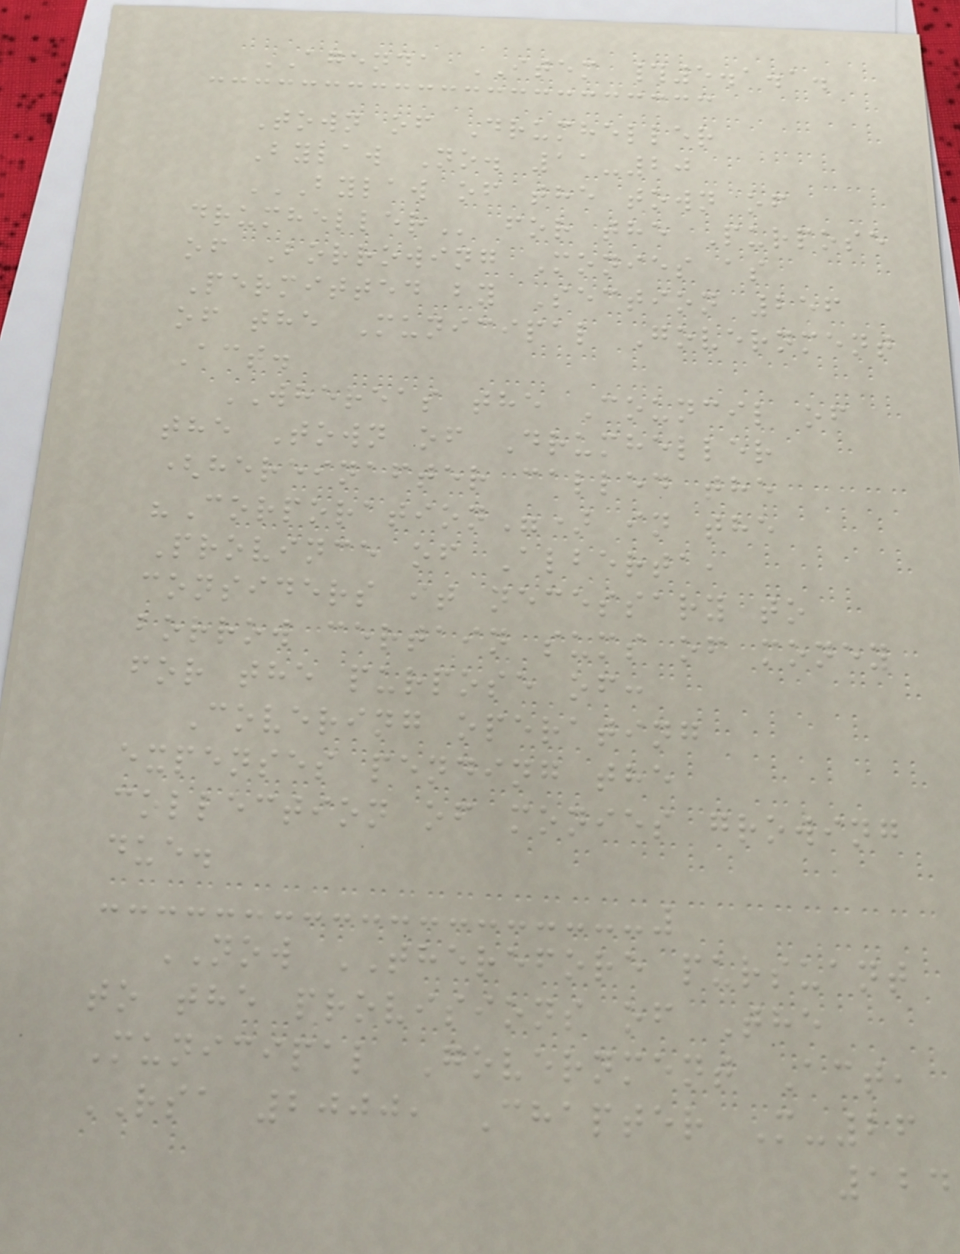AGENDA ITEM #5.1.1.
Town of Drumheller
Bylaw No. 11-20
BYLAW OF THE TOWN OF
DRUMHELLER for the Purpose
of Borrowing Monies as
Permitted by Section 256
of the Municipal Government
Act.
WHEREAS the Council of
the Town of Drumheller
(hereinafter called the
"Corporation") in the
Province of Alberta,
considers it necessary to
borrow certain sums of money
for the purpose of:
Covering operating
expenses pending the
collection of monies growing
due.
NOW THEREFORE pursuant
to the provisions of The
Municipal Government Act,
RSA 2000, Chapter M-26
124
